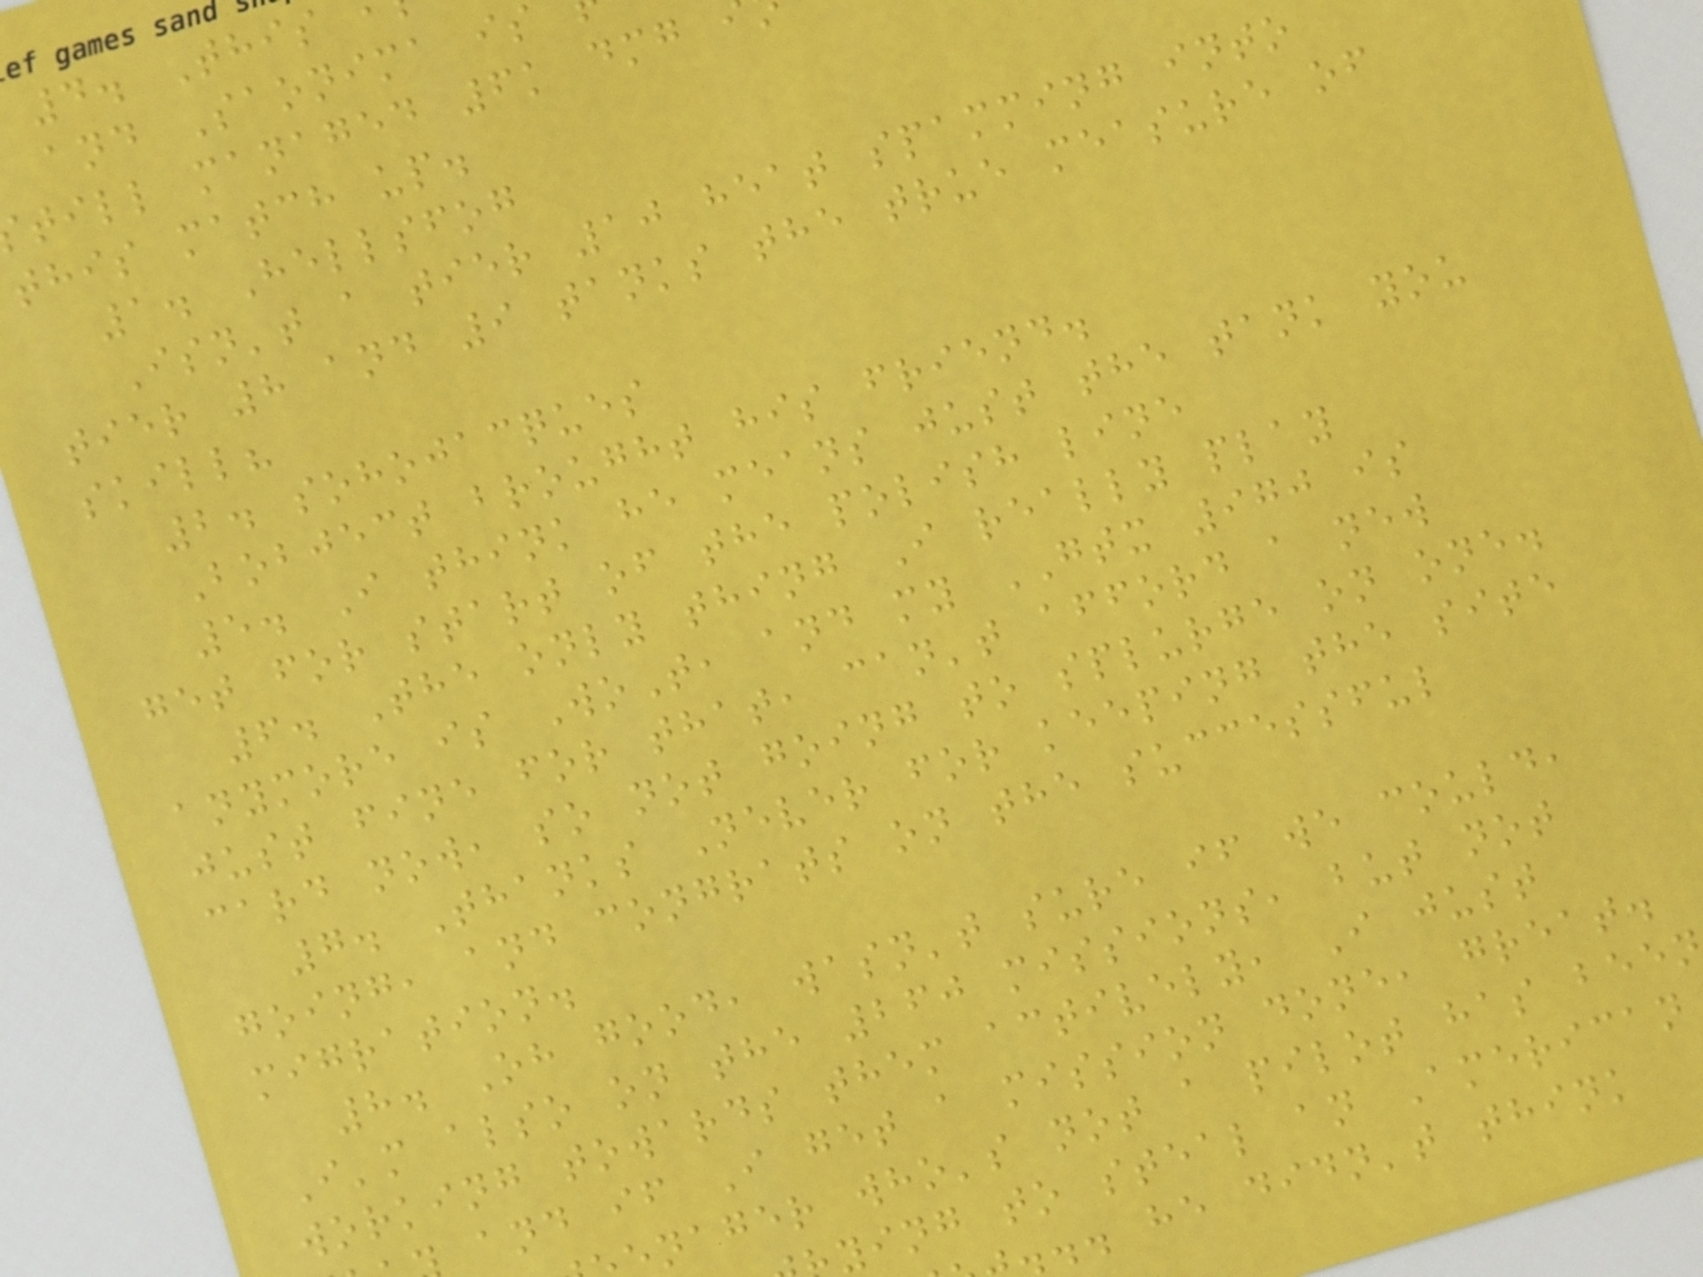4. This
and Saonima is
till managed 6k dmg
this match up.
1. Hellsfog
Isn't a tier 10 heat spamming into
tier 8 and 9 tanks the true measure of
skill?
2. sohojacques
Bobject brought his friend.
5. I think he means just the tank you
get for start of the polish line
6. The only thing I really play
anymore is WoT, and my GTX 970 is
just fine for that, can't afford a new
card now, so not going to splurge on one.
7. Thanks Never for keeping the site
going, and congrats on the successful
migration.
8. Oh good, wasn't sure if we could,
I'm also on the 260 missions, but not
working towards them actively, I just
and if I get a mission done, great.
nager who's not a pilot has been
ying to steal an American
.. he didn't think
